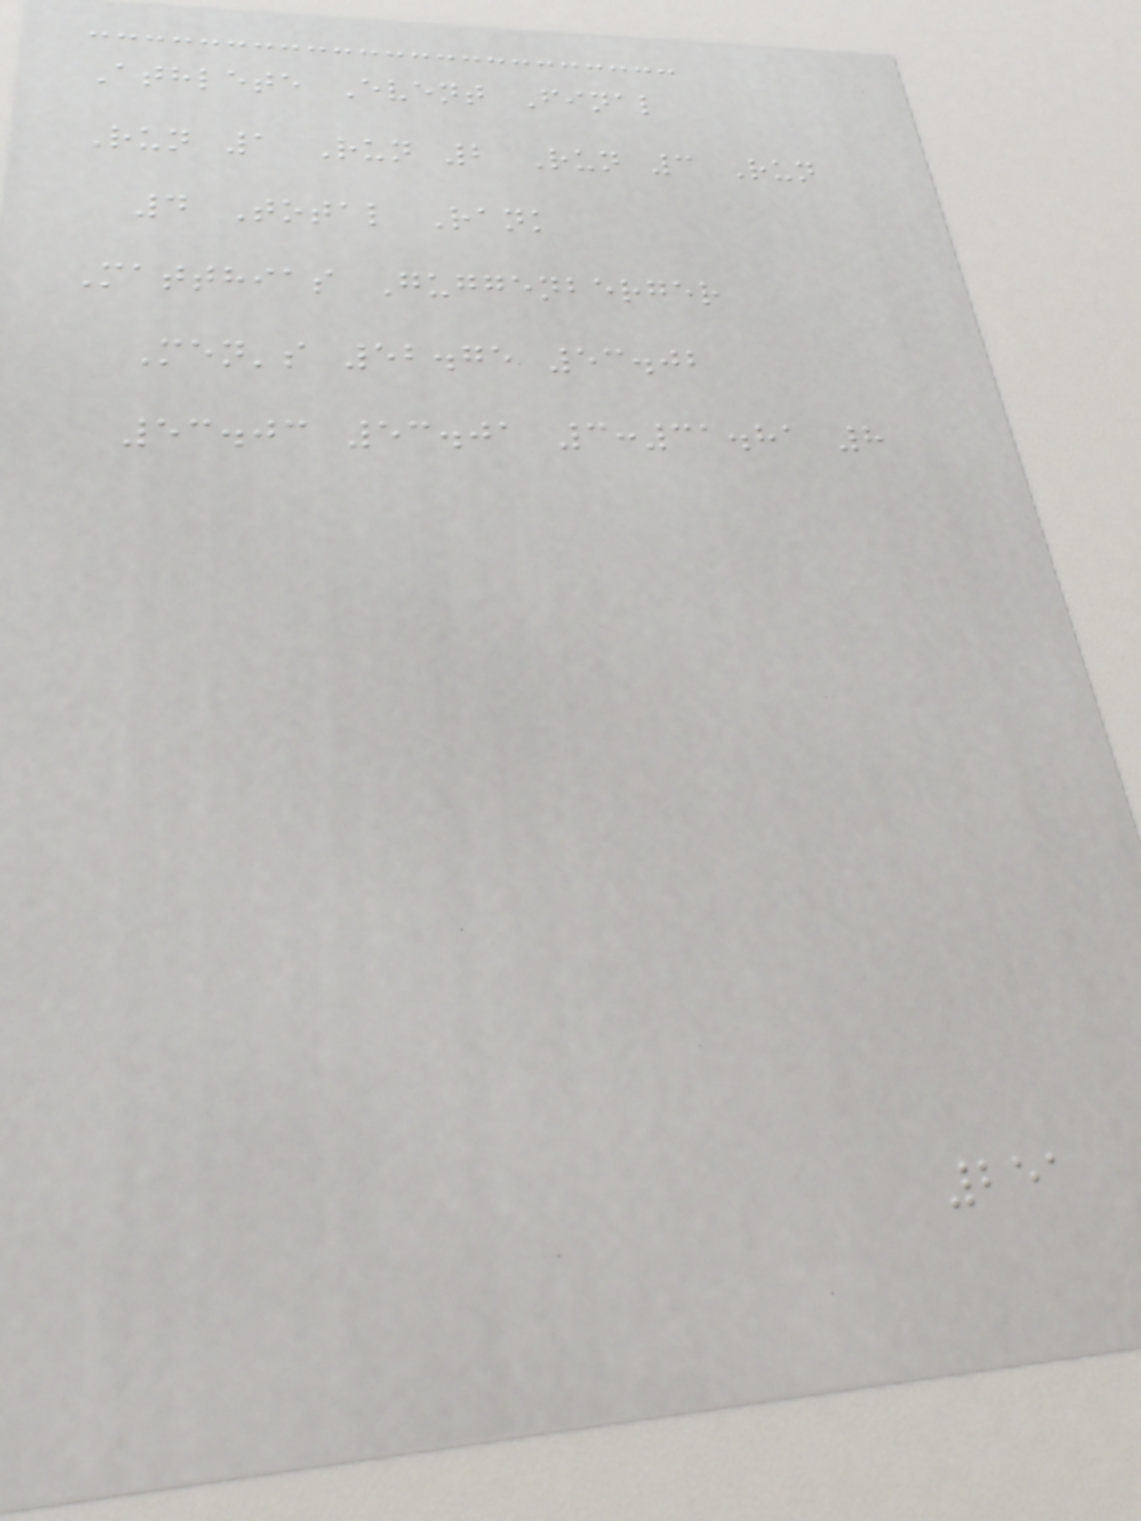Athlete Event Final
Run 1 Run 2 Run 3 Run
4 Total Rank
Matthias Guggenberger
Men's 52.75 53.02
53.03 53.01 3:31.81 8
251
